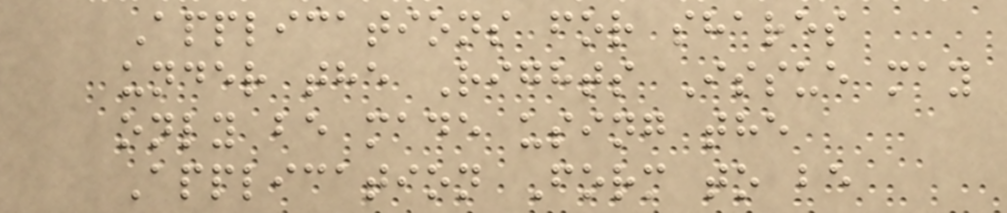Applications for shares
under the Rights Issue may
only be made using the
Application Form to be
